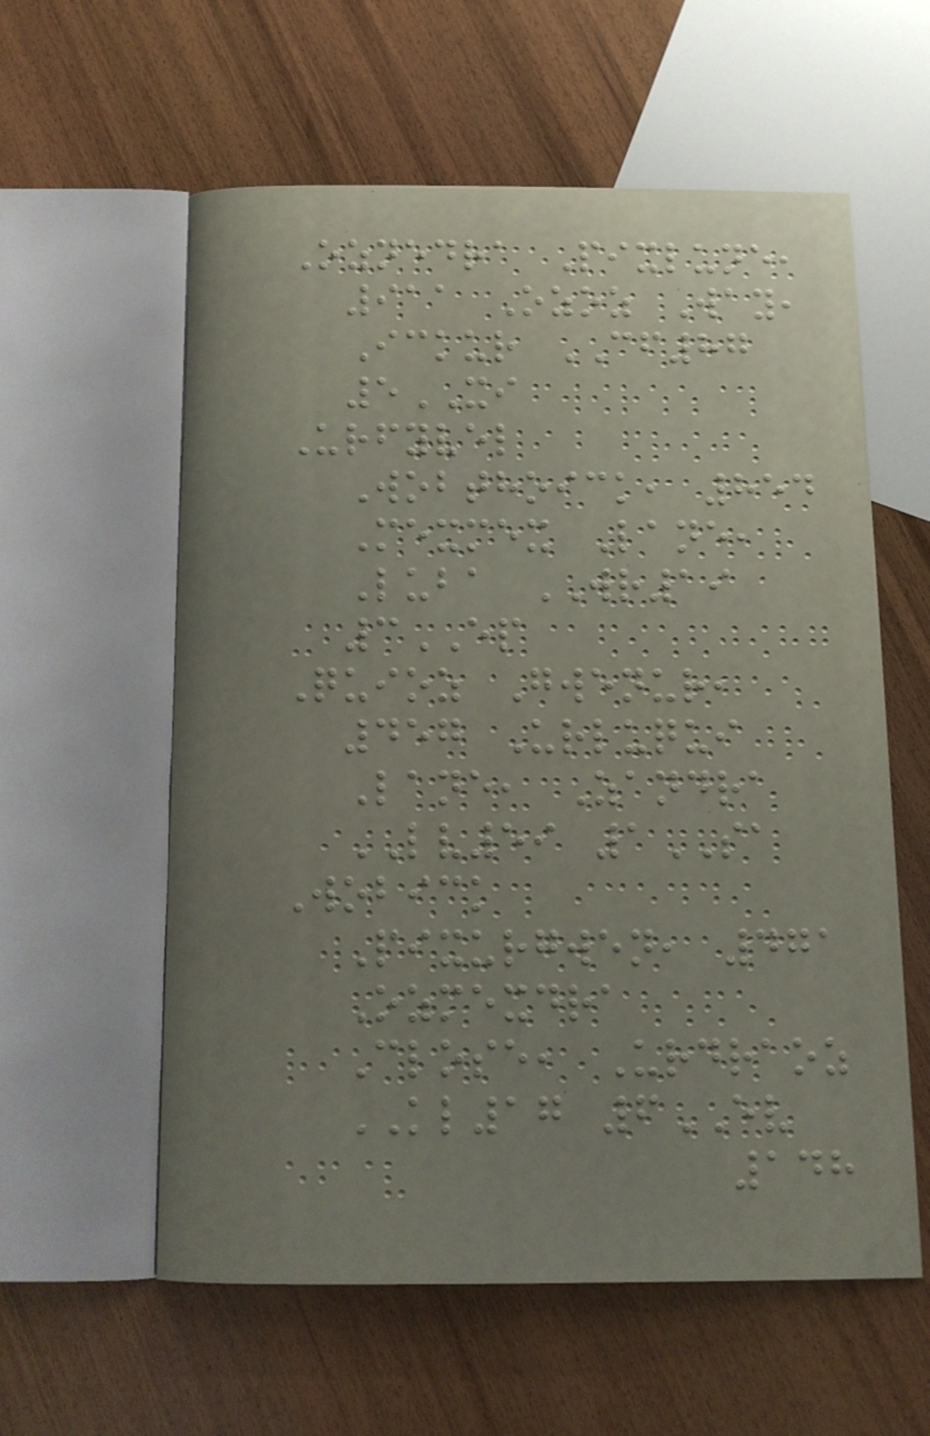Oznedra Pixlune,
911 Ozoz Way,
Ickur CF87
5XI
Urfyvel
Wobthoick, 854
Mexmex Lane,
Luba WR19
3EP
Quioz Gwenur,
457 Urluqui
Lane, Zandra
LV59 1SA
Wobick
Pixurgwen, 471
Ozmexdra
Close, Urdraoz
KL17 6EV
148
